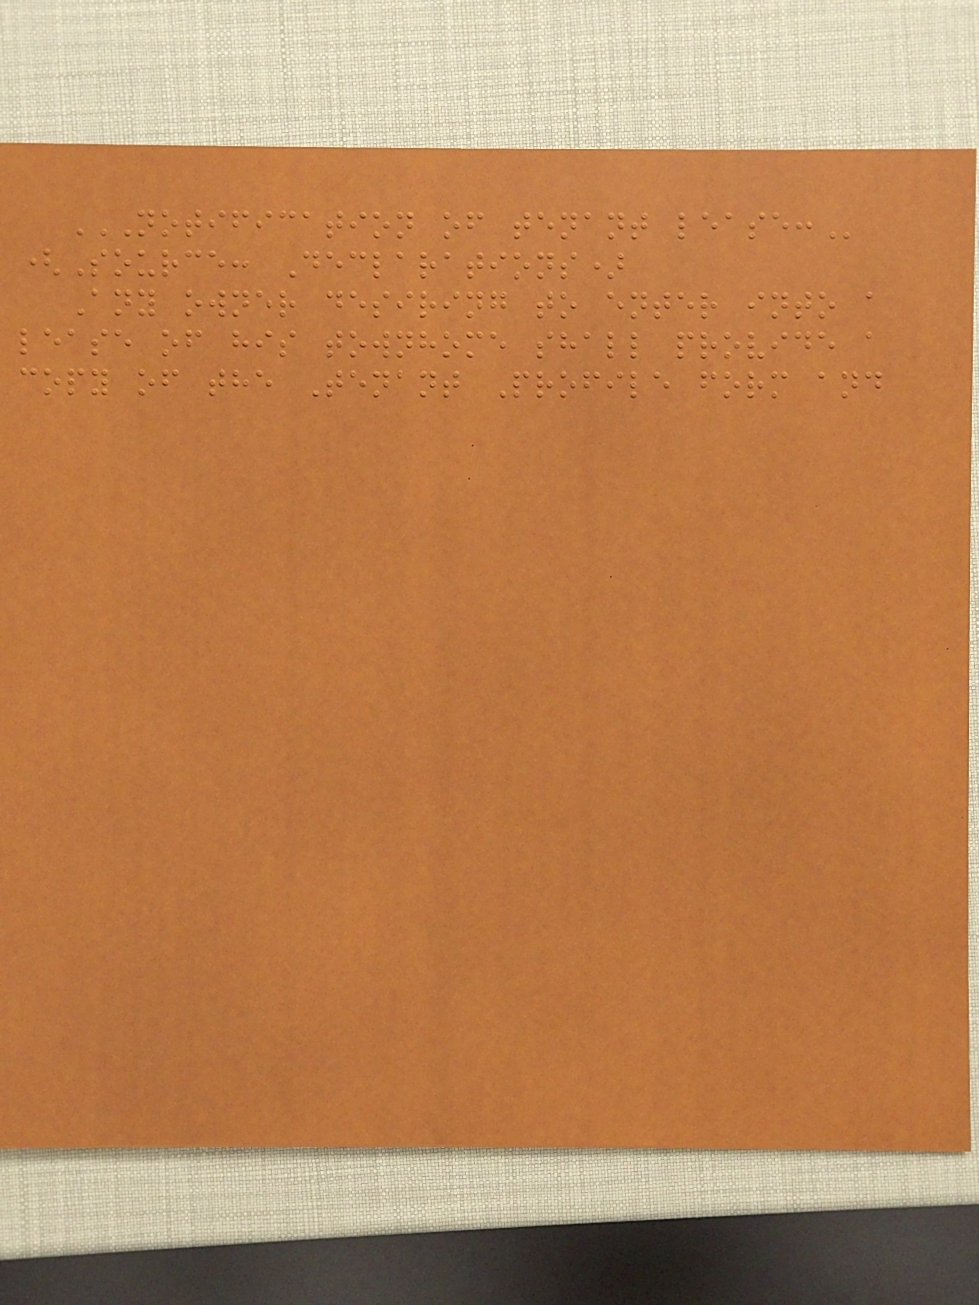NOTIFICATION OF TENANT LEASE:
(Source: Declarations)
Any owner desiring to enter into a
lease of his townhome shall provide a
copy of the Tenant Profile form and
